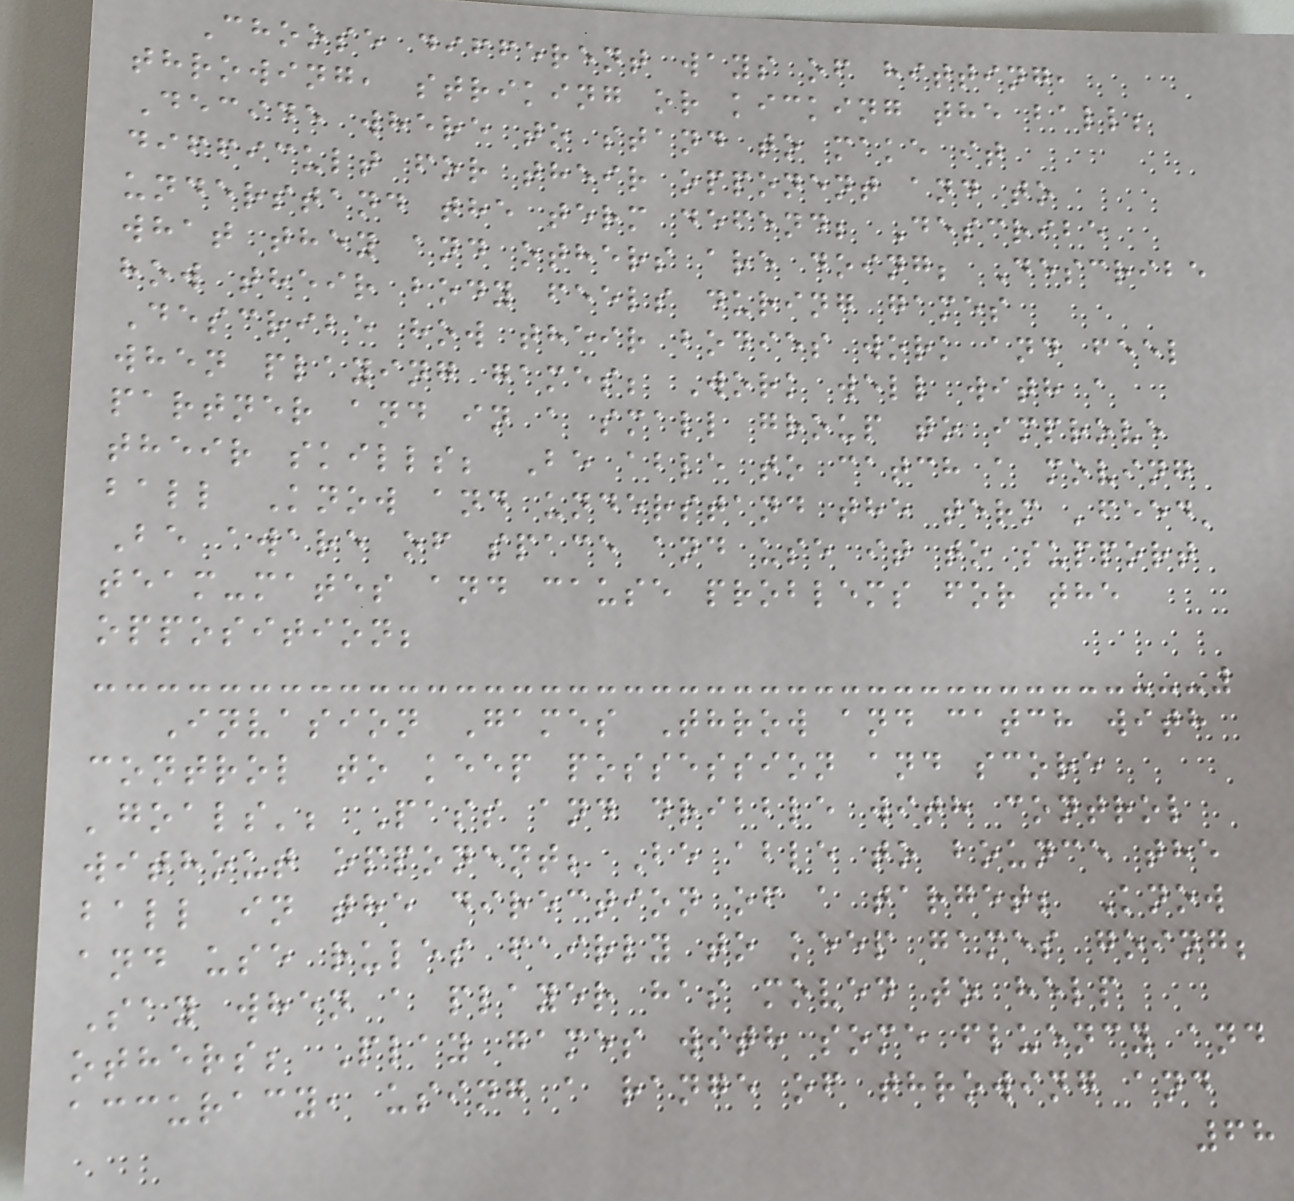Choose different ways of hitting,
throwing, striking or kicking the ball;
Decide where to stand to make it
difficult for their opponent and to
understand the term defend; Describe
what they and others are doing; Describe
how their body feels during games
Describe how their bodies work and feel
when playing games; Work well with a
partner and in a small group to improve
their skills; Be able to catch a moving
ball Know and understand the term 'feed'
Be aware of space and use it to support
team-mates and cause problems for the
opposition;
Invasion Games Throw and catch with
control to keep possession and score
'goals'; Pass and dribble with control
without opponent; Be able to bounce the
ball in the direction of a target; Know
and use rules fairly to keep games going;
Say when a player has moved to help
others; Play games with some fluency and
accuracy, using a range of throwing and
68
